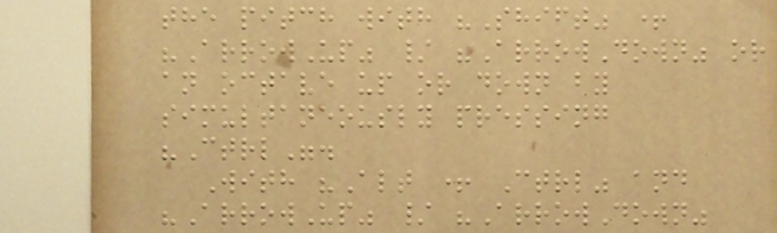the pitch with "Shift" +
"ArrowUp" / "ArrowDown" or
an octave up or down by
simultaneously pressing
"Ctrl".
With "Alt + Ctrl" and
"ArrowUp" / "ArrowDown"
